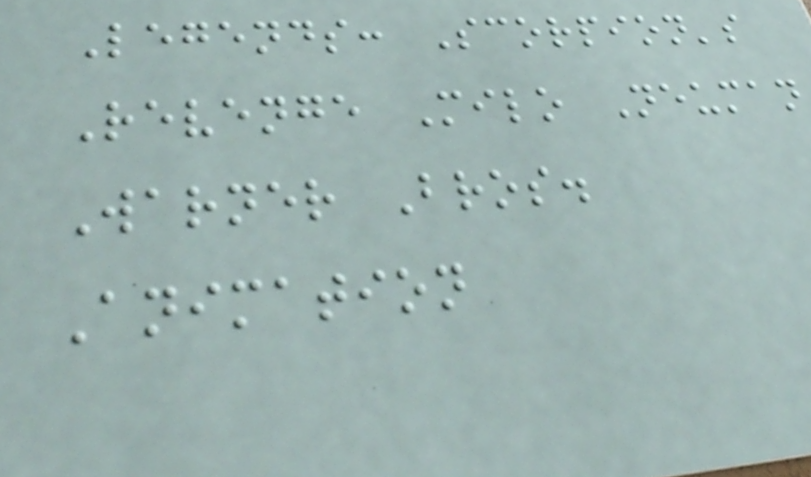Legends: Scorpion's
Revenge Milo Neuman
Warner Bros.
Animation
